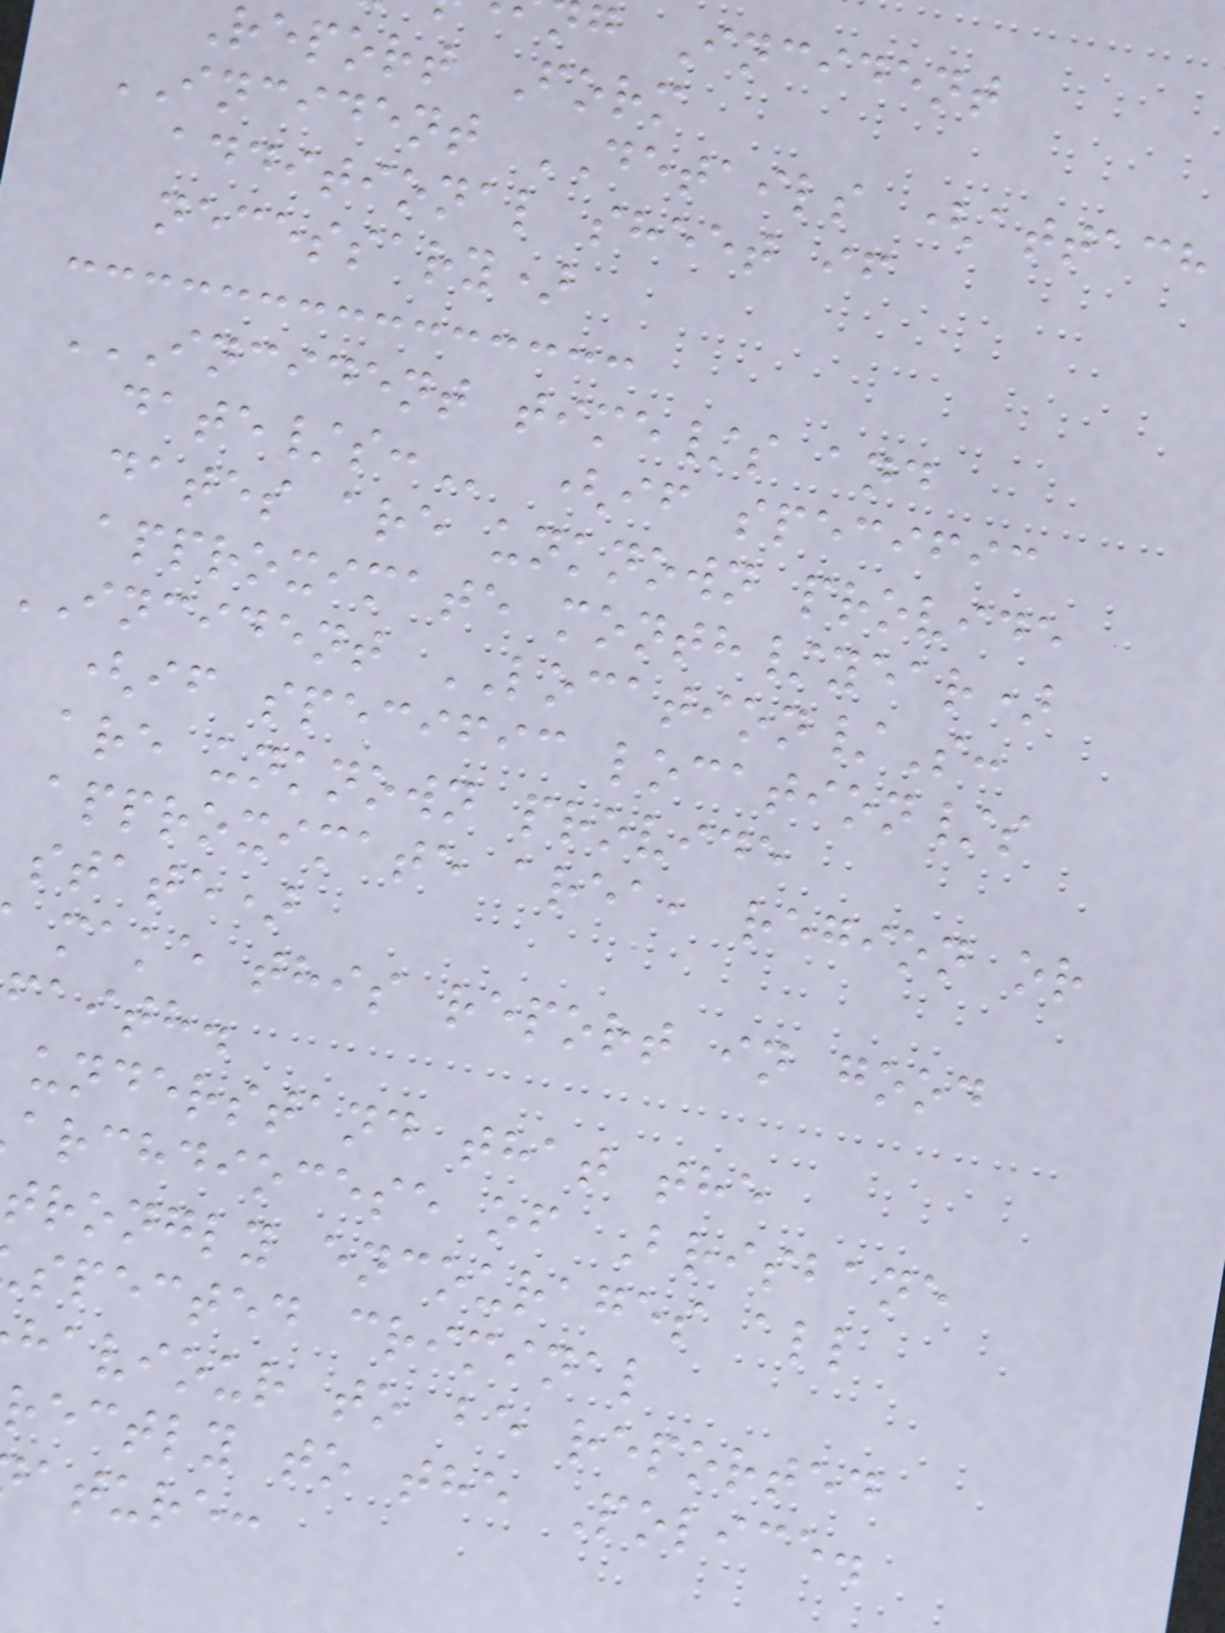g Incident
report Form
INCIDENT DETAILS (attach
additional sheet if
necessary)
INCIDENT TIME/S AND
(if specific
dates are unknown provide
approximate month/year)
INCIDENT LOCATION/S:
(if specific location/s
are unknown provide
approximate area, region or
state)
make this report in good
faith.
understand that the
archdiocese of Brisbane
trongly encourages all
spected criminal
haviour to be reported
rectly to the Police.
ature:
